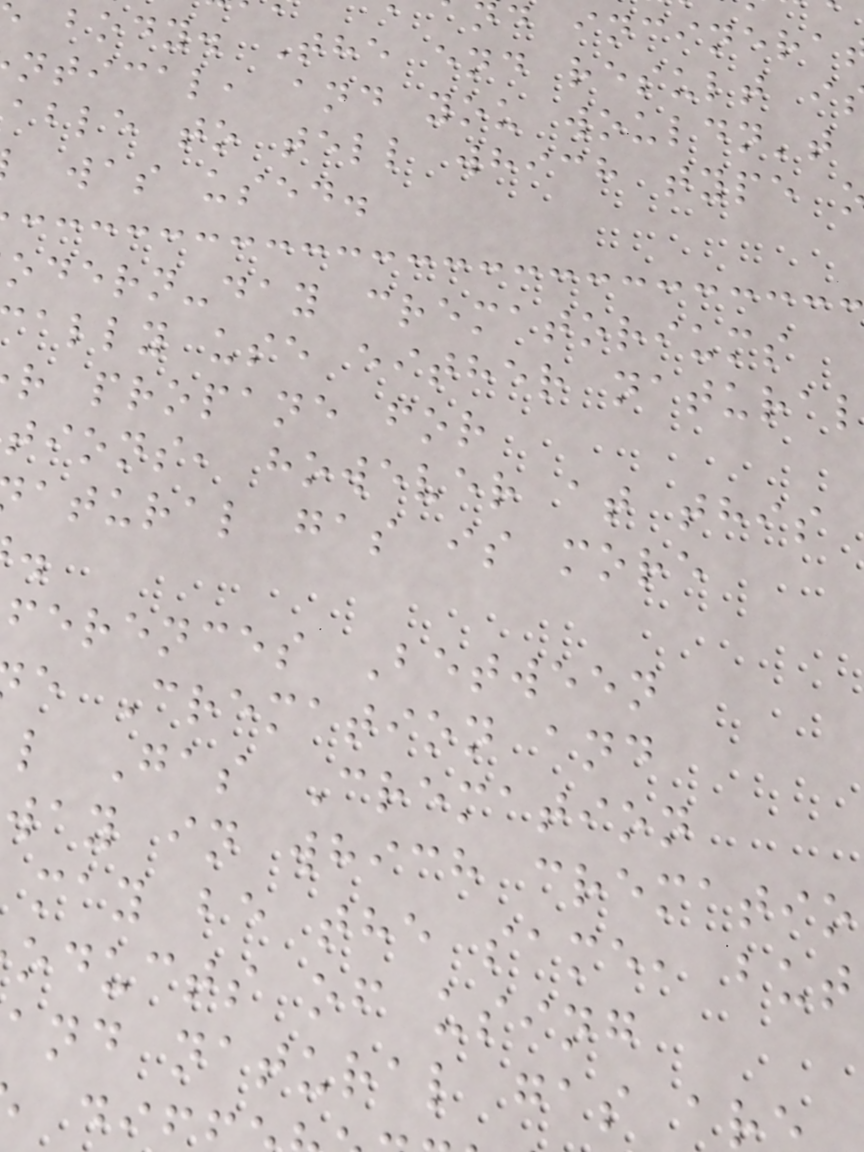d incinera
body. The end result i
ntical, and you wouldn't
able to tell which type
was used.
odern-day crematoriums
ally use either natural
r propane for
tions, however at this
atural gas is more
ferences Between
e Cremation and
l Gas Cremation
way in which crematio
may be the same, but
oducts of using
and natural gas ar
